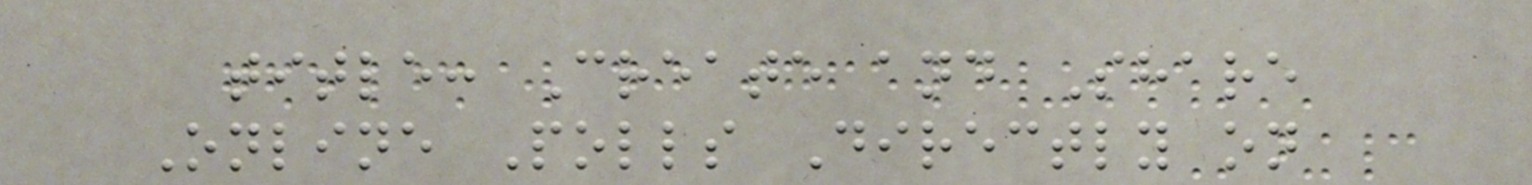title: Create and Share
Online Polls Directly on
